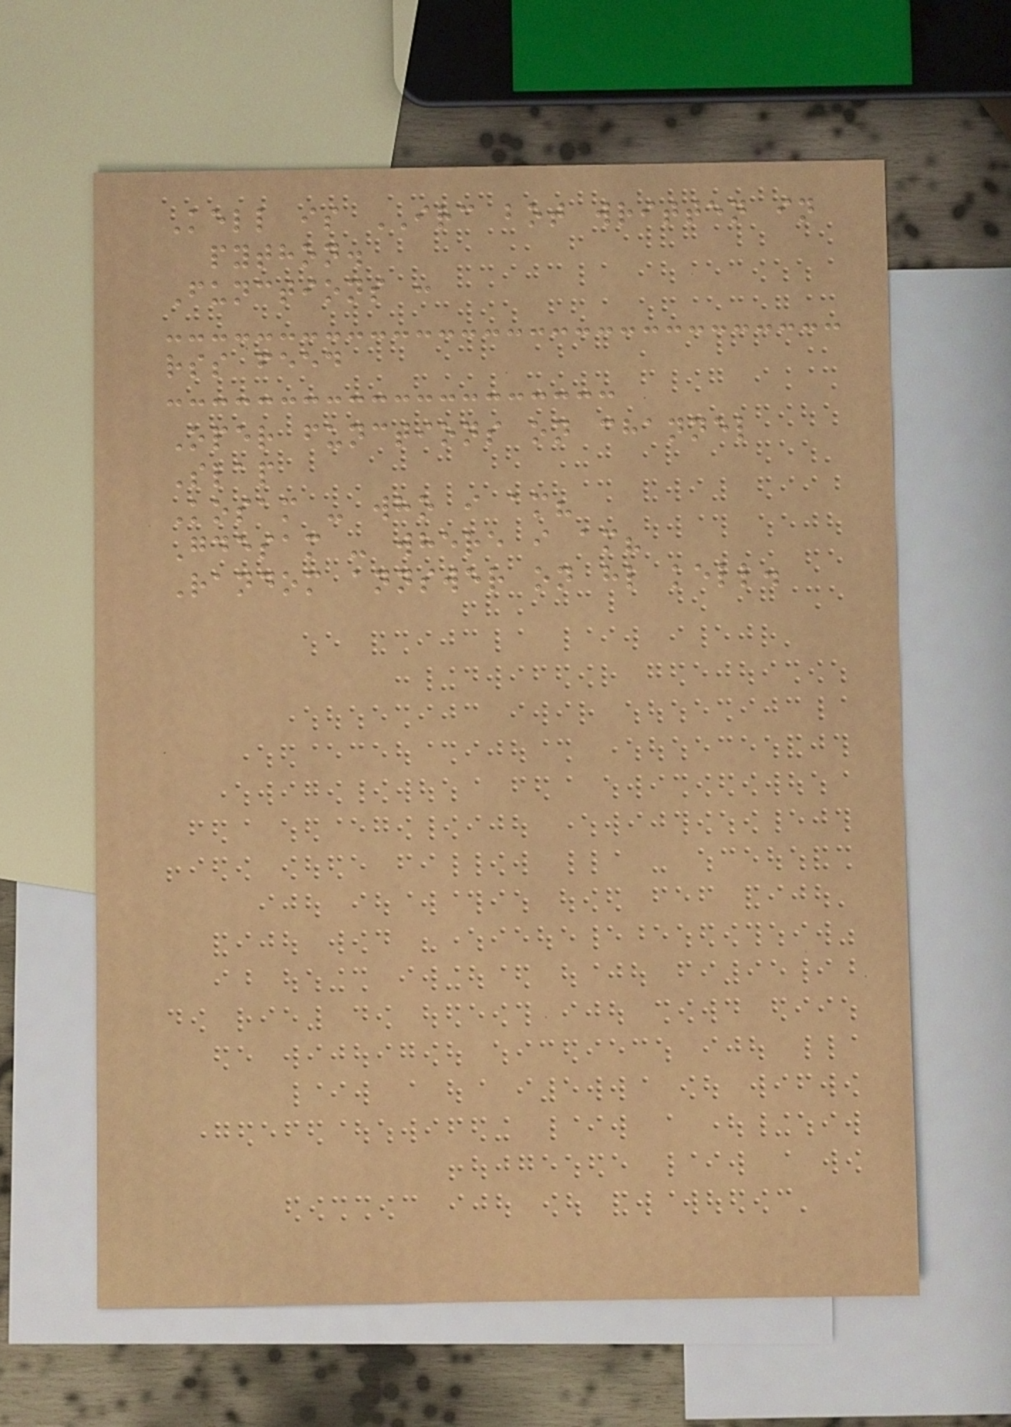Kell is IRC bot written in
python.
Functions :
rss feed
Oper functions on channel
Slap
Kosam - who i am?
Gdesam - where i am?
Random annswer on hl kell.
